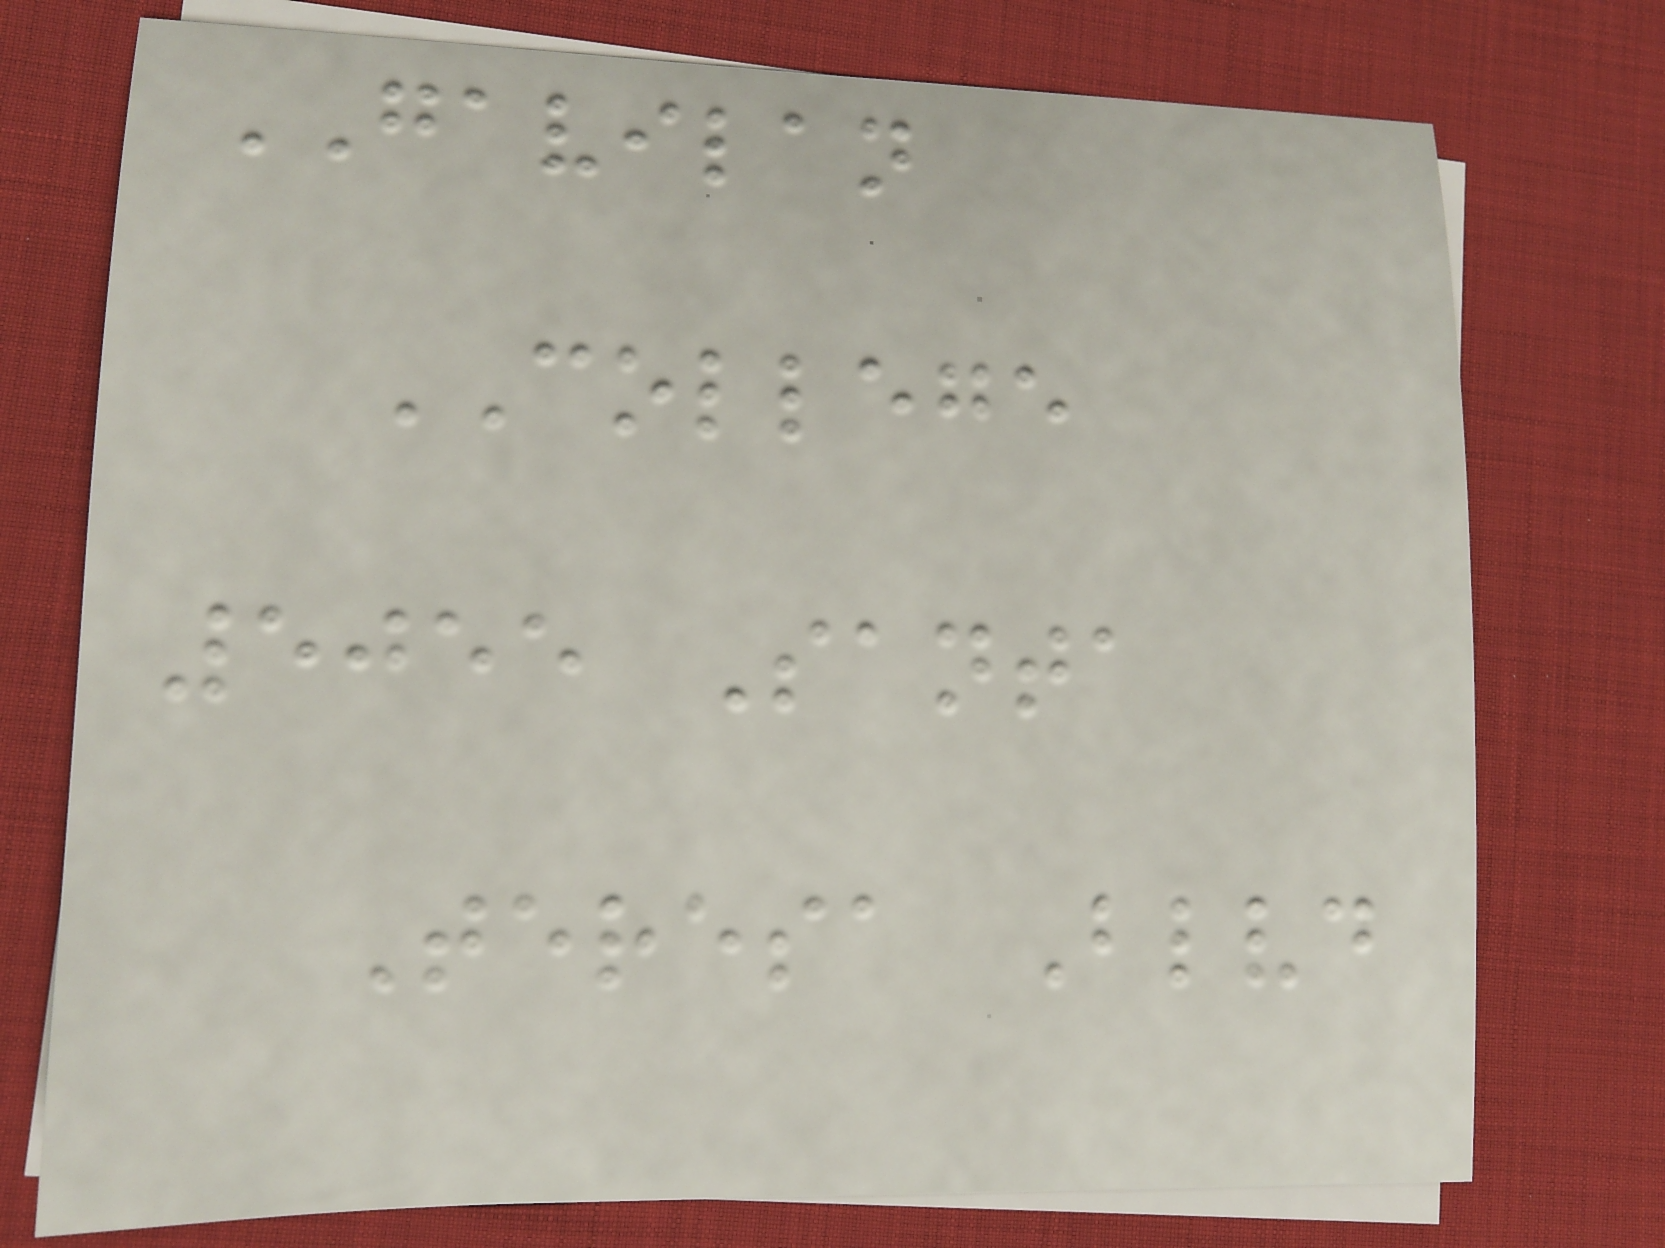GAVILAN
COLLEGE
5055 Santa
Teresa Blvd
